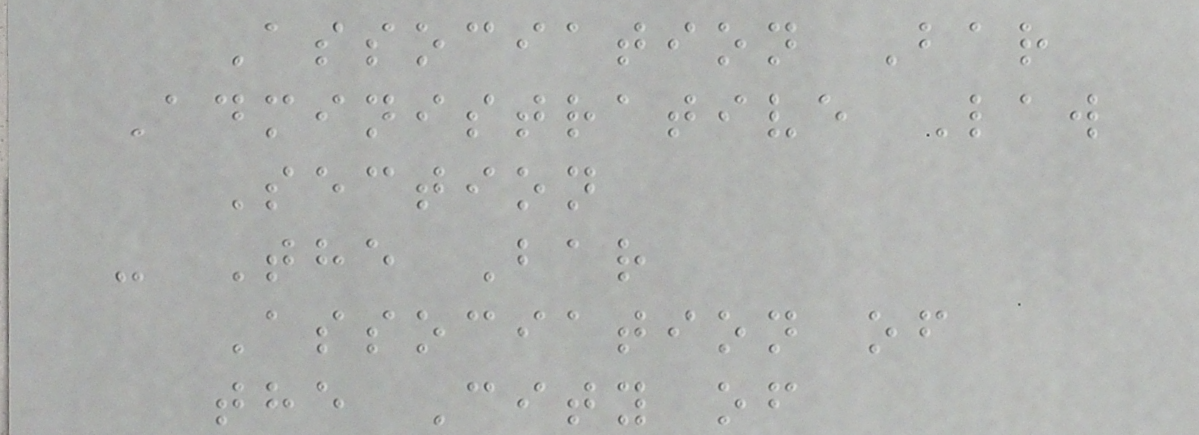Association Bar
Administrative Law
Section
- The Bar
Association of
the City of
